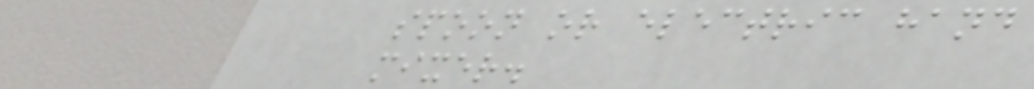spoon or electric hand
mixer.
